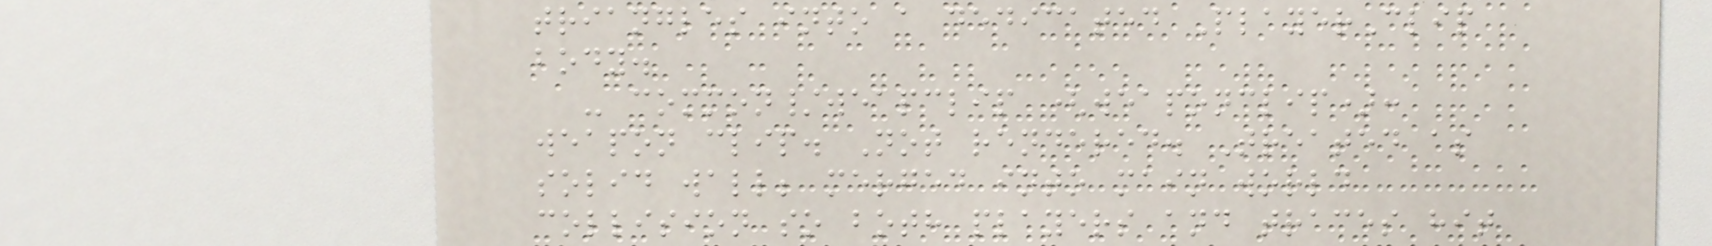triangles into a dedicated PlayerClip
body.
- common/weapclip (weaponclip):
weapon clip. Not rendered. Treated as
solid wall; merged into main world
collision so both players and traces hit
